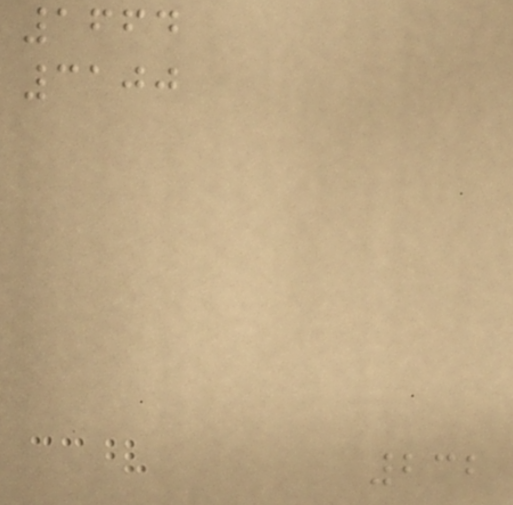1664
3100
232
